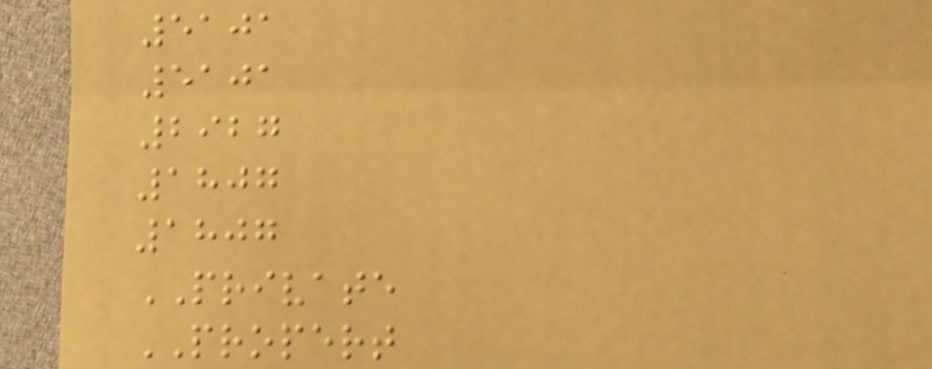5101
5101
2927
1807
1807
PRIVATE
PROPERT
